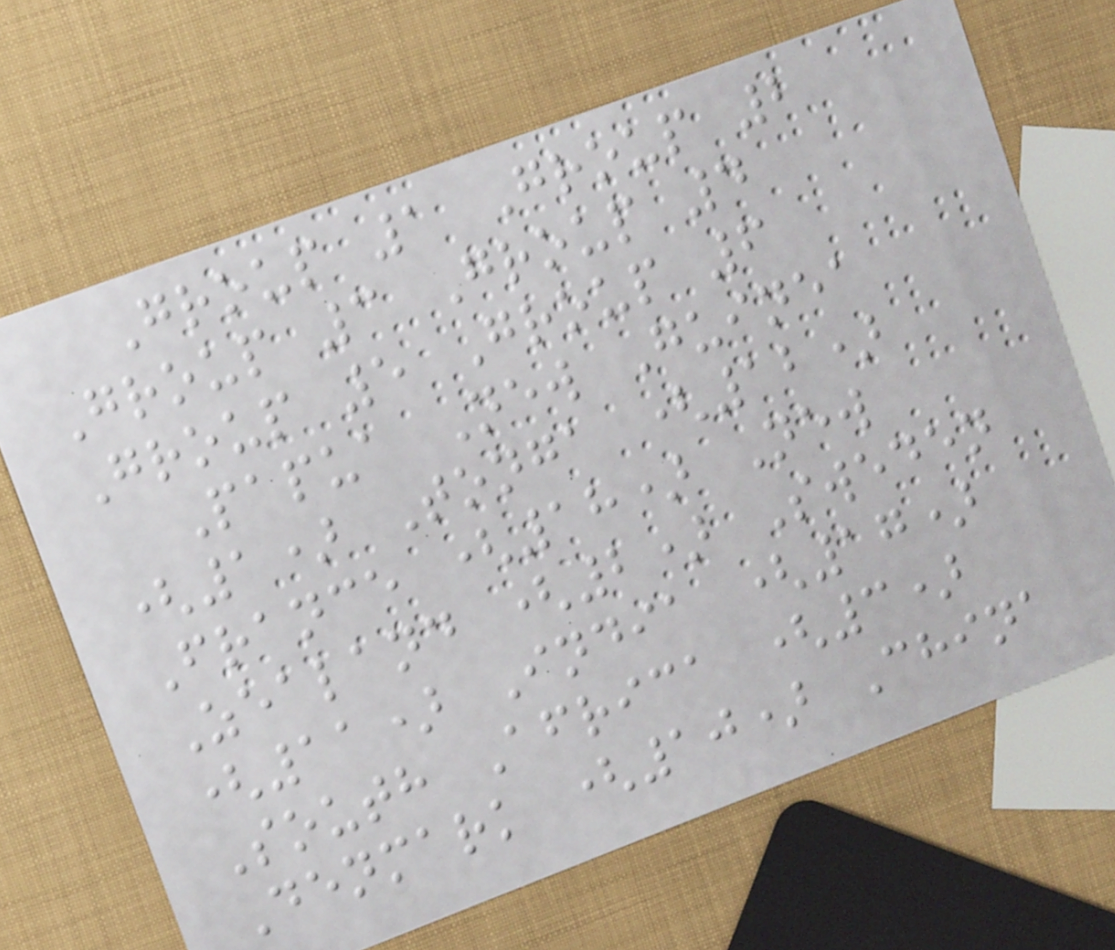Group 1 Group 2
Group 3 Group 4
Group 5 Group 6
Papua New Guinea
(1) Tonga (12)
France (18) New
Zealand (2) Sweden
(11) India (17)
South Africa (3)
Denmark (10) China
